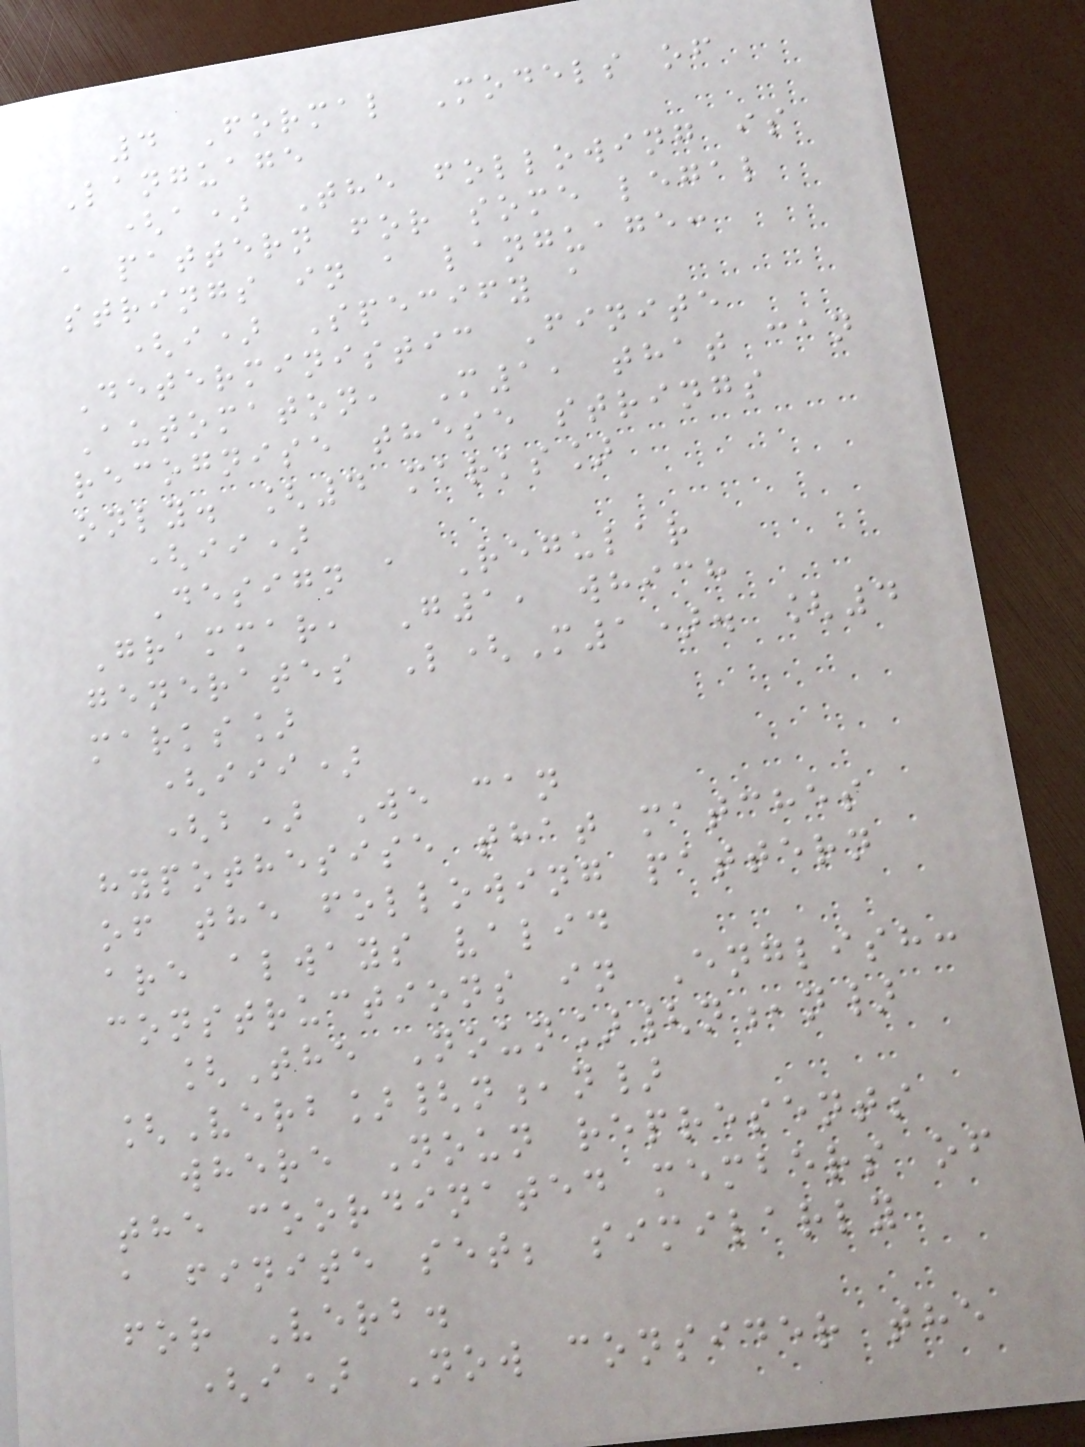4 Formal Models of
Language
(a) The following is
a pattern for some legal
strings in a language:
(i) Specify a
Deterministic Finite
Automaton, M1, that can
recognise these strings
only. [4 marks]
(ii)
Design a Regular
Grammar, G1, which
generates L(M1). [4
marks]
(iii)
(b) We can
hypothesise that matches
of the following pattern
are always valid
constructions in English:
[The Noun]{n,n}
[Verb]{n,n}
where Noun represents
the coordinated members of
a finite set; similarly
for Verb.
(i) Now consider the
